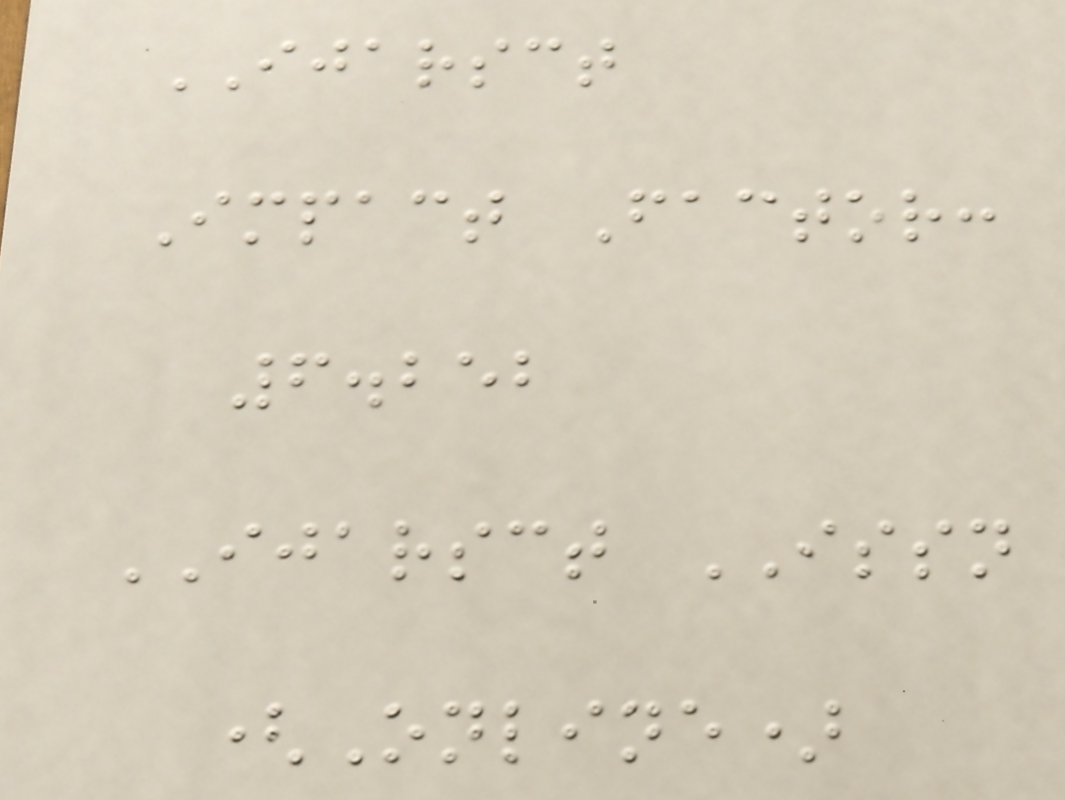IJARSCT
Impact Factor:
6.252
IJARSCT ISSN
(Online)
